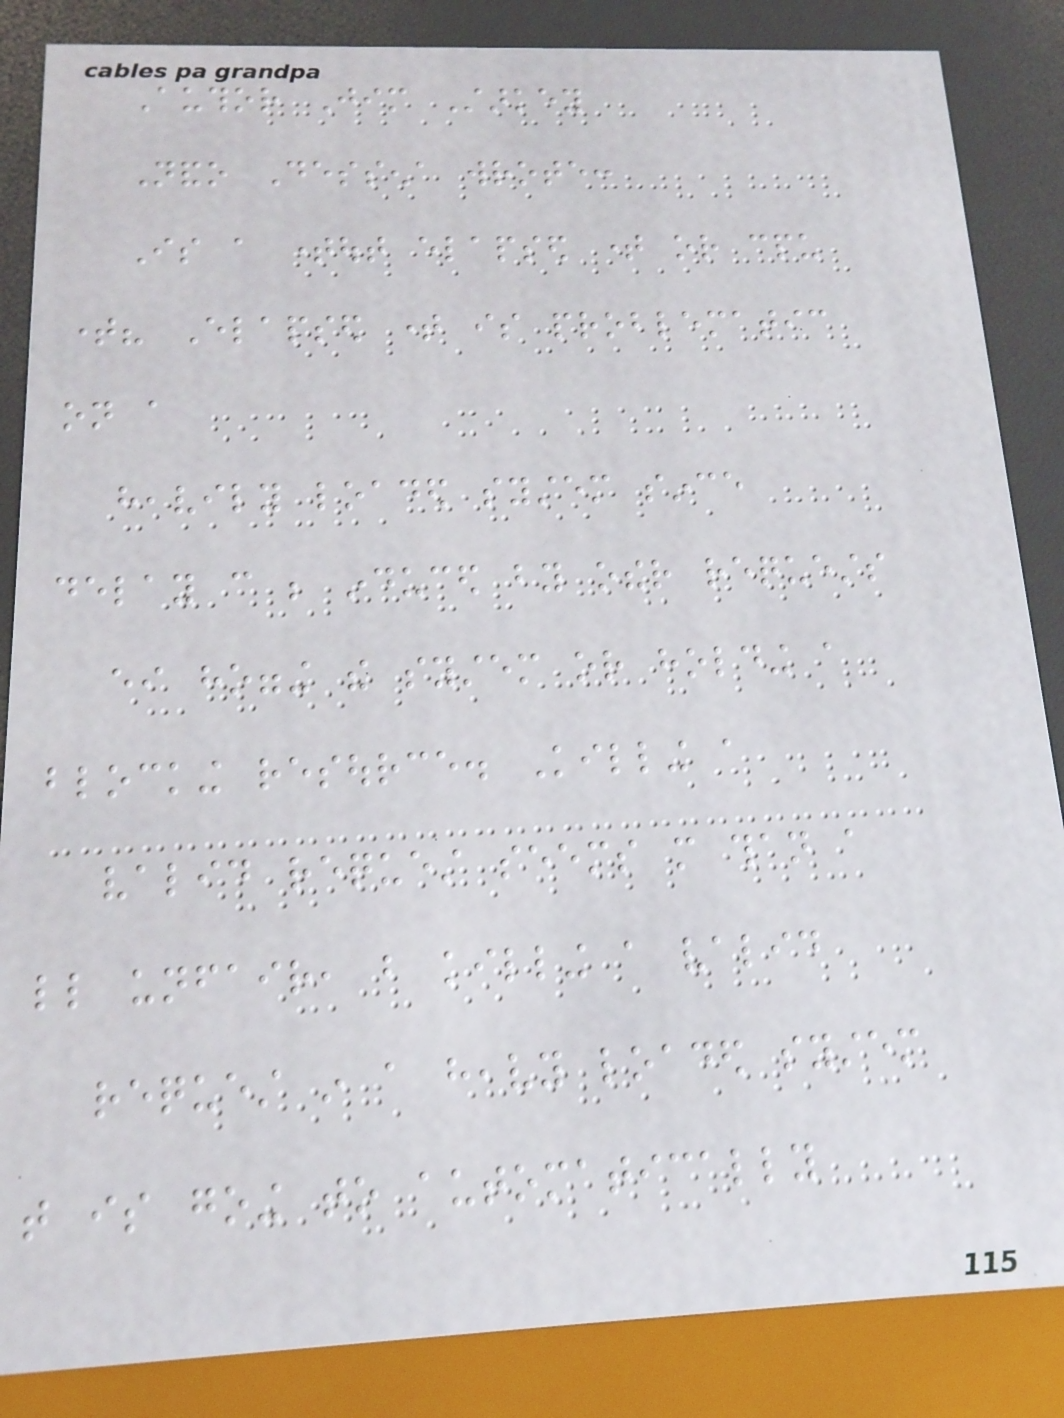Author Jim Starkey
Nando Dessena wrote:
Is a timeout elapsed time or cpu
time? Elapsed time is problematic
on a
heavily loaded system since
delay can be induced by other requests
either hogging the system or holding a
blocking resource. Killing a
valid request seems more than a
little unfair, but killing a valid
request in a heavy loaded system
that is going to automatically
